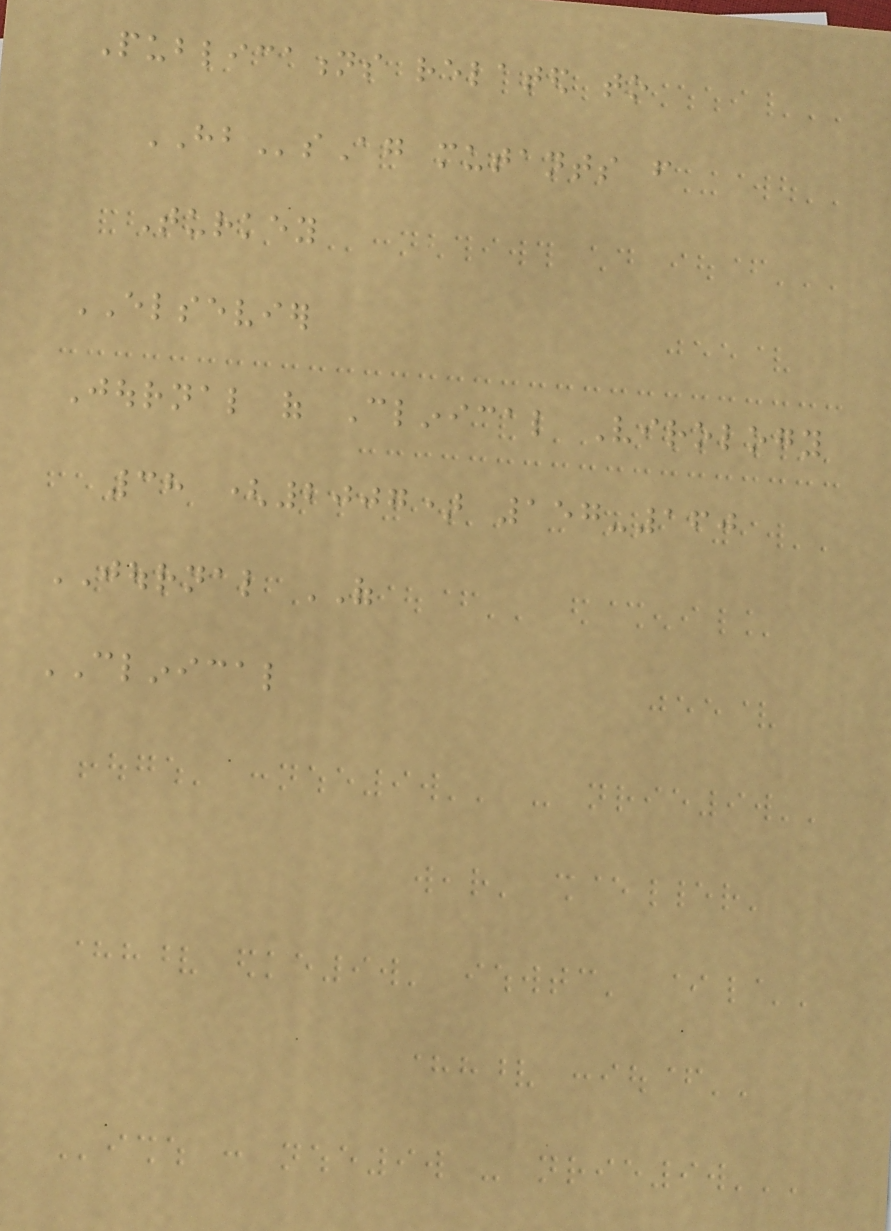Publications related to
HBsAg mutants from
Turkey
ELSEVIER
Journal of Clinical Virology
38 (2007) 157-160
JOURNAL OF
CLINICAL
